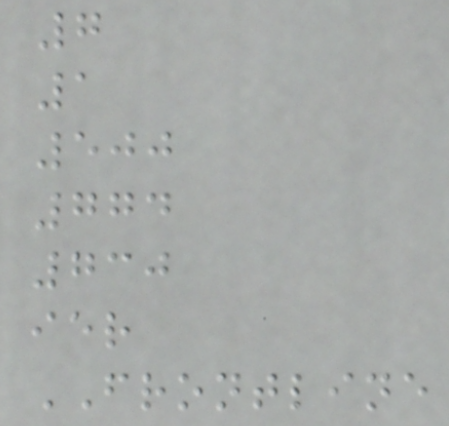7
1
500
774
730
ier
FRONTLINE
